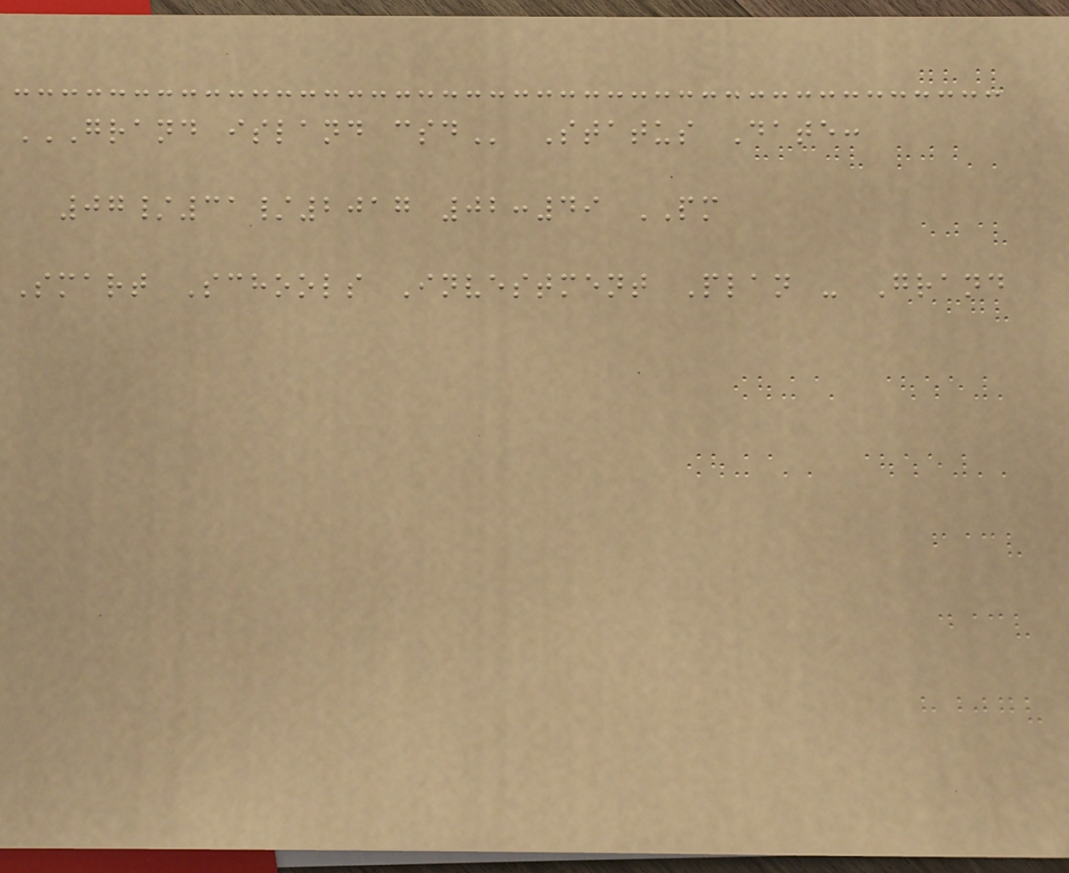GRAND ISLAND CSD Status Date:
07/31/2017 02:49 PM
Smart Schools Investment Plan - Grand
